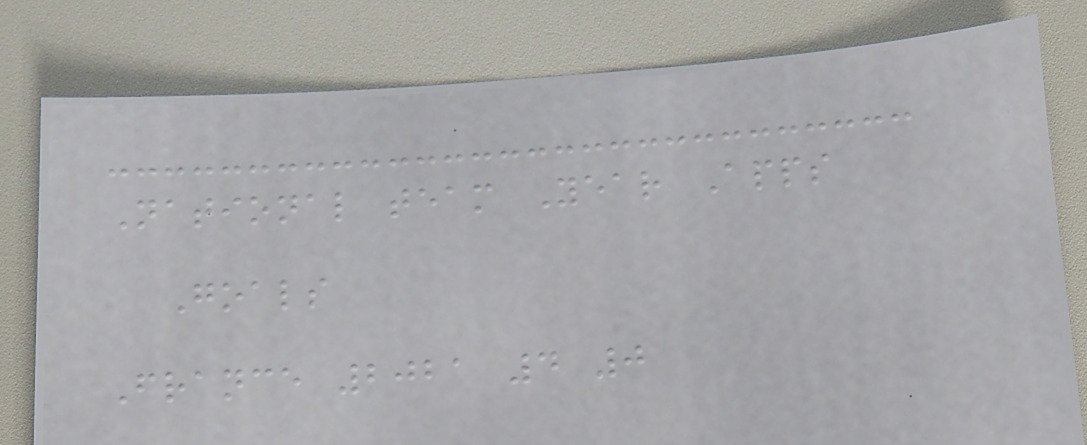National team Year Apps
Goals
France 2021 4 0
